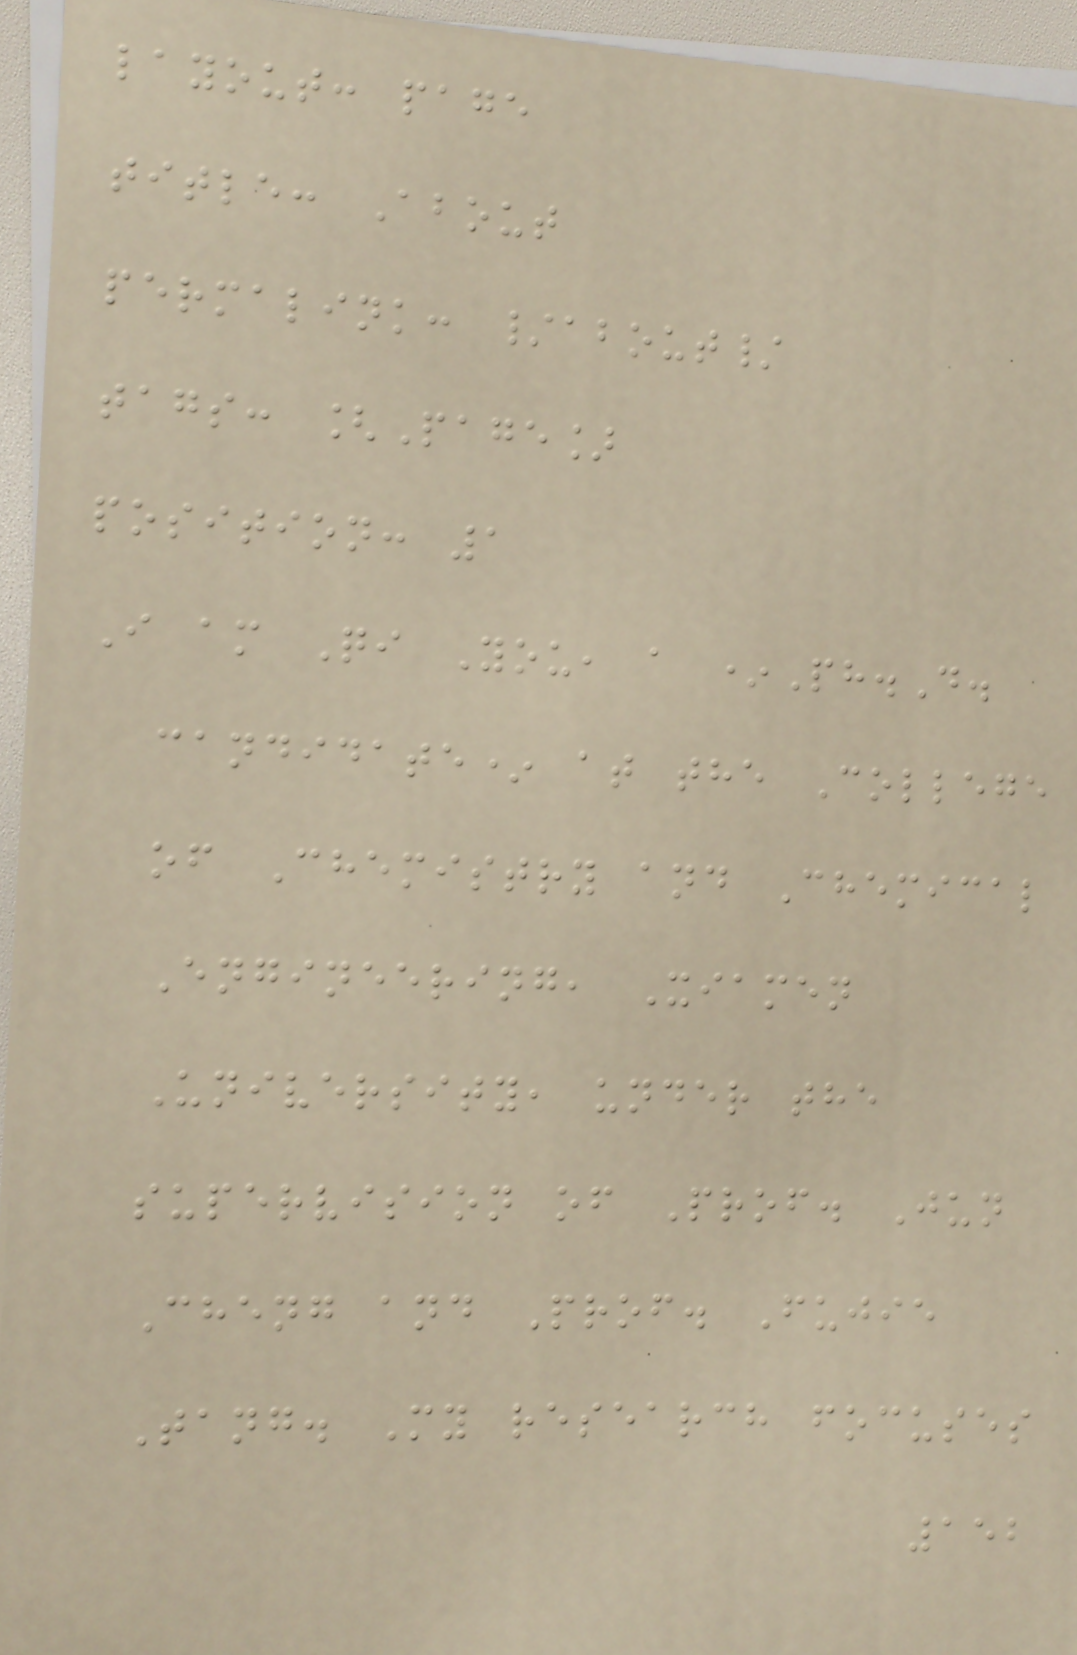layout: page
title: About
permalink: /about/
tags: [Page]
position: 1
I am Qi You, a *Ph.D.
candidate* at the College
of Chemistry and Chemical
Engineering, Xiamen
University, under the
supervision of Prof. Jun
Cheng and Prof. Fujie
Tang. My research focuses
152
